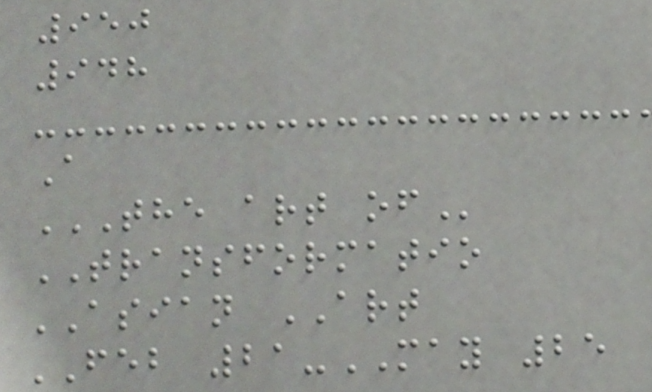950
948
A
THE ART OF
TRANSFORMATIO
ASIAN ART
FEB 21-MAY 25
